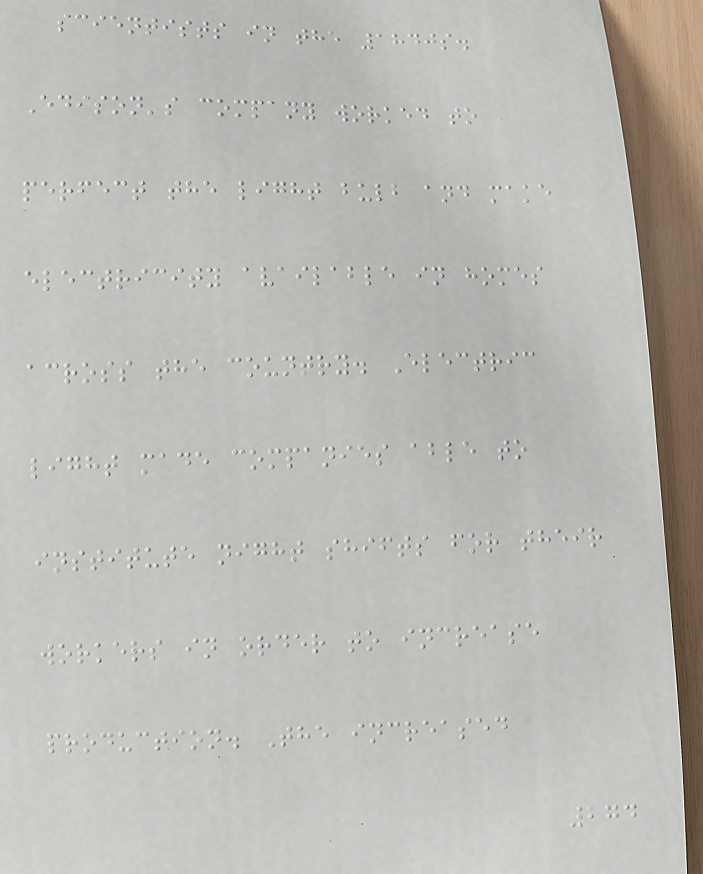scientists in the 1840s.
Edison's company worked to
perfect the light bulb and make
electricity available in homes
across the country. Electric
light made companies able to
institute night shifts for their
workers in order to increase
production. The increased
274
